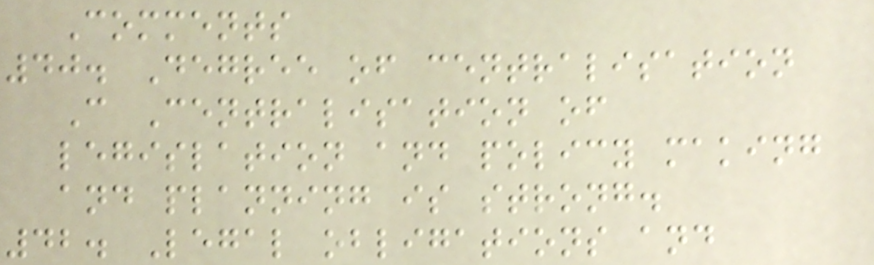Comments
40. Degree of centralisation
C Centralisation of
legislation and policy making
and planning is strong.
42. Legal obligations and
